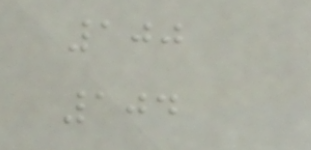100
104
